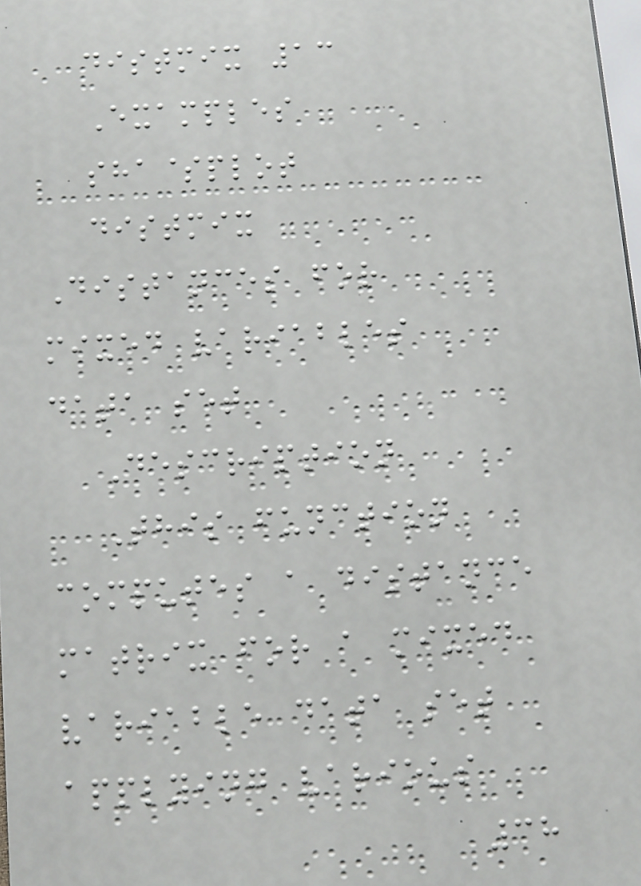distmix 13
Examples
sha$plot
distmix
Distances for
mixed variables
data set
Description
This function
computes a distance
matrix for a mixed
variable data set
applying various
38
